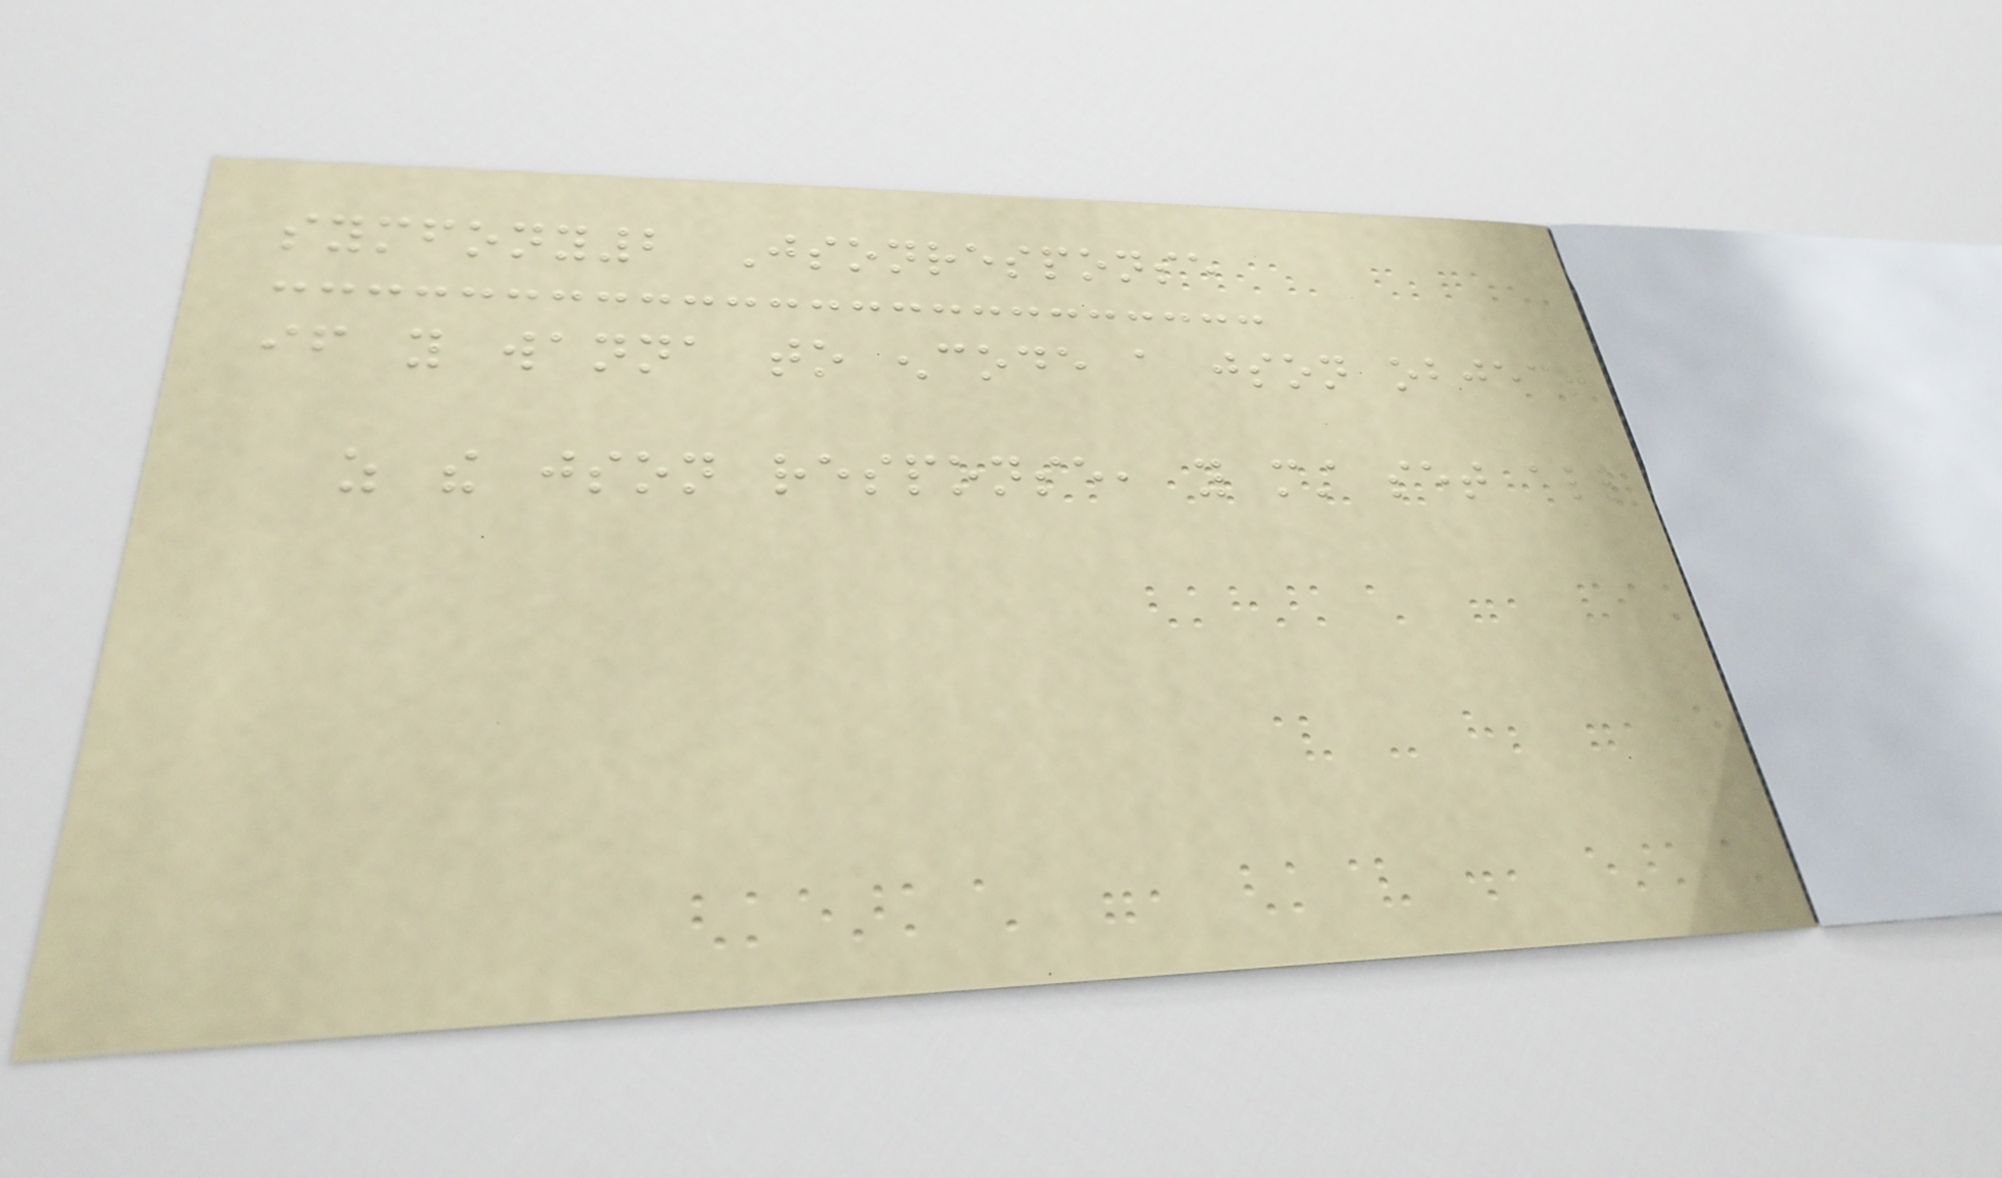symfony2 Jsonresponse
if you wanna to encode a json object
as the json response, you must set all
